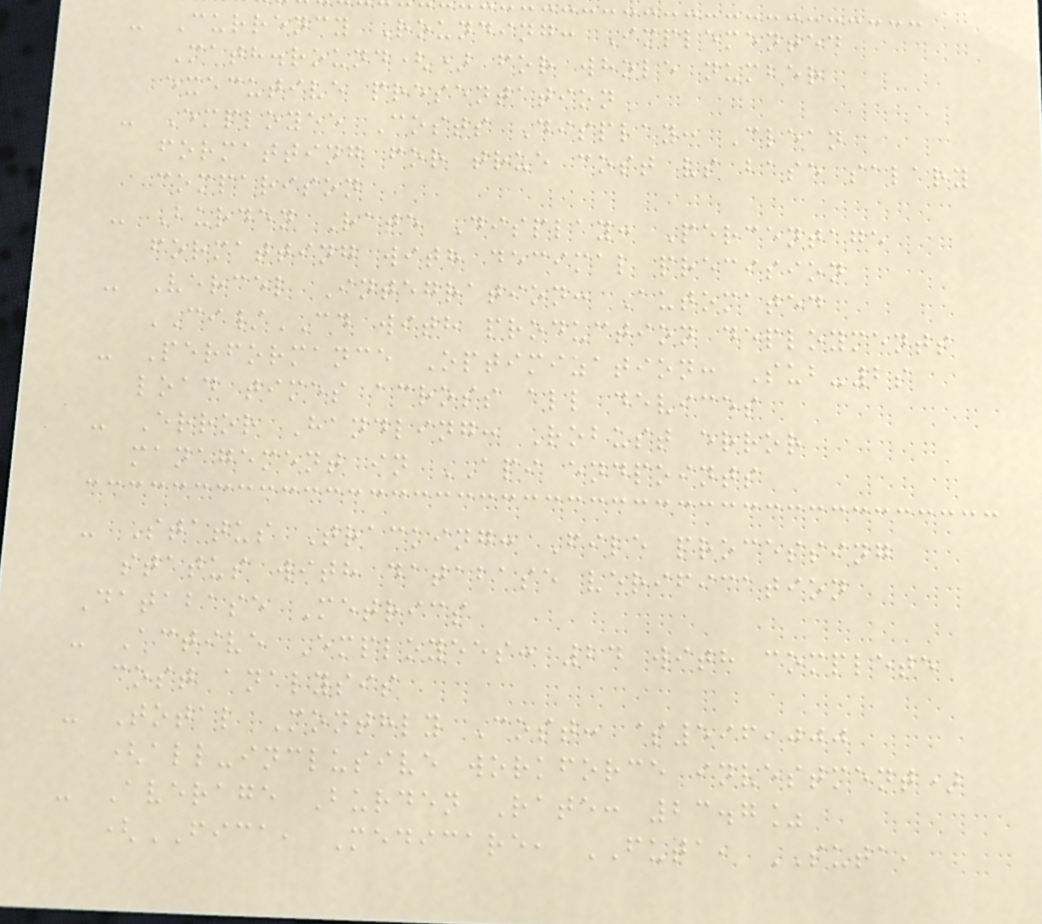- Currency Rounding: Implemented
Math.round() for whole number
executive presentation
- Employee Costs Display: Clean
formatting for true cost vs base salary
comparison
- Burden Rate Display: Percentage
formatting with decimal precision
- Vercel Integration: Automated
CI/CD with production deployments
- Performance Optimization: Sub-2s
load times across all devices
- Error Handling: Robust error
management in API endpoints
- Status Tracking: File processing
status with database verification
Database Metrics
- Active Employees: 24 with complete
cost analysis
- Total Monthly Cost: $596,000
(all-inclusive workforce investment)
- Average Burden Rate: 23.7%
(FICA, Medicare, FUTA, SUTA,
